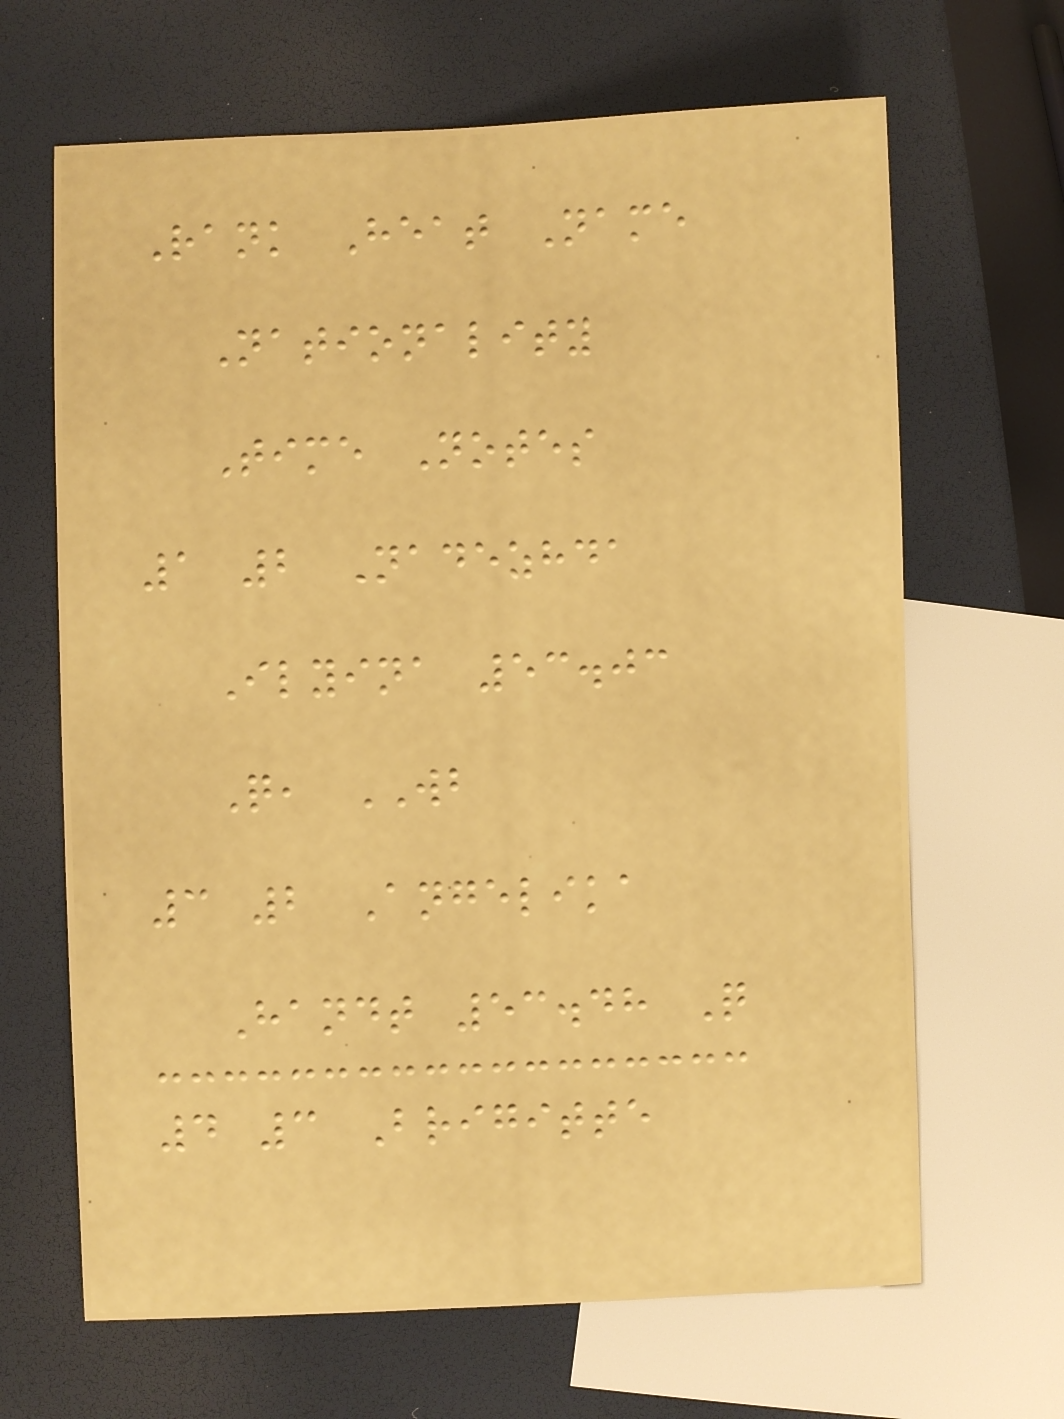Rank Heat Name
Nationality
Time Notes
1 2 Nadezhda
Ilyina 53.03
Q, WB
3 2 Angelika
Handt 53.48 Q
4 3 Brigitte
